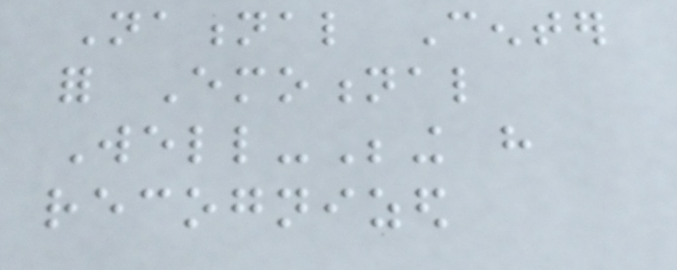National Center
for Emotional
Well-Being have
recognized
